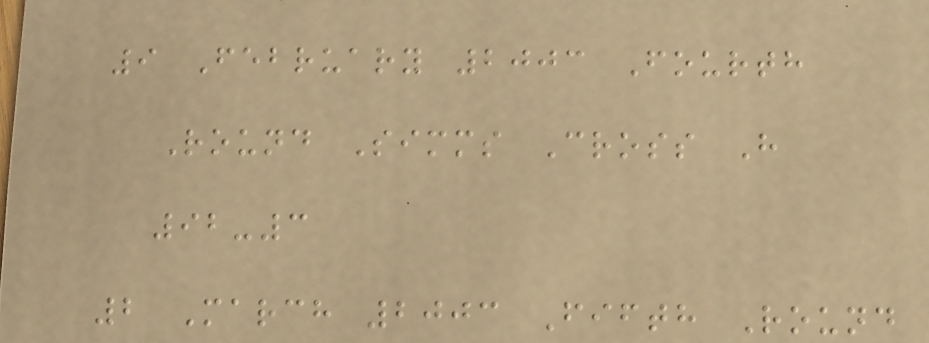9 February 2003 Fourth
Round Simms Cross H
92-3
2 March 2003 Fifth Round
